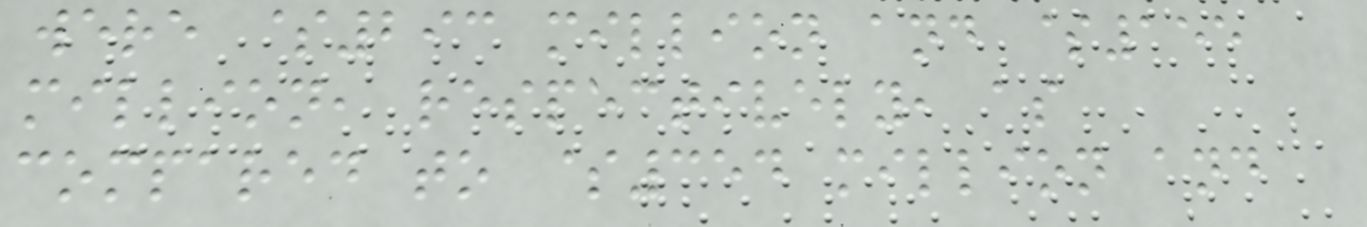were $293 million and $155
million, respectively, as
compared to $354 million and
